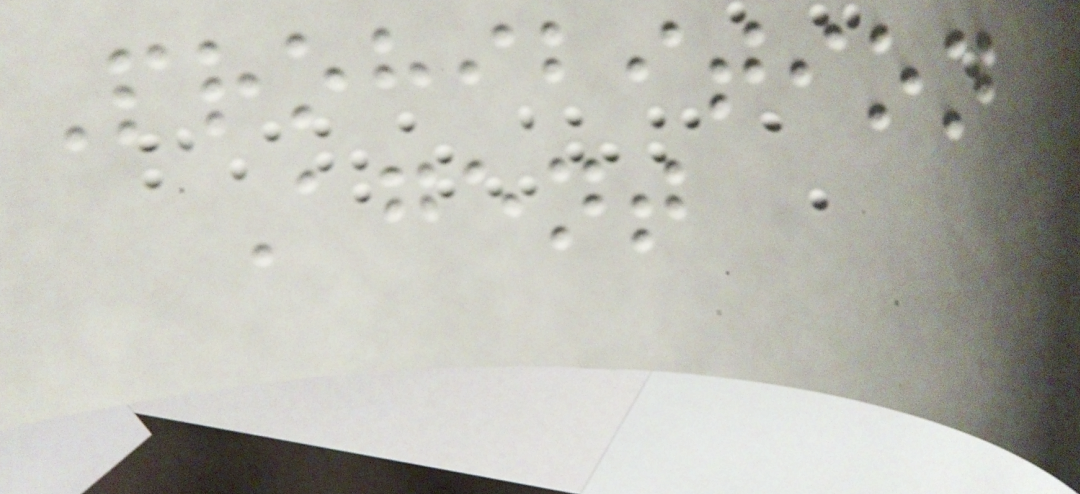Prohibition
Agent
